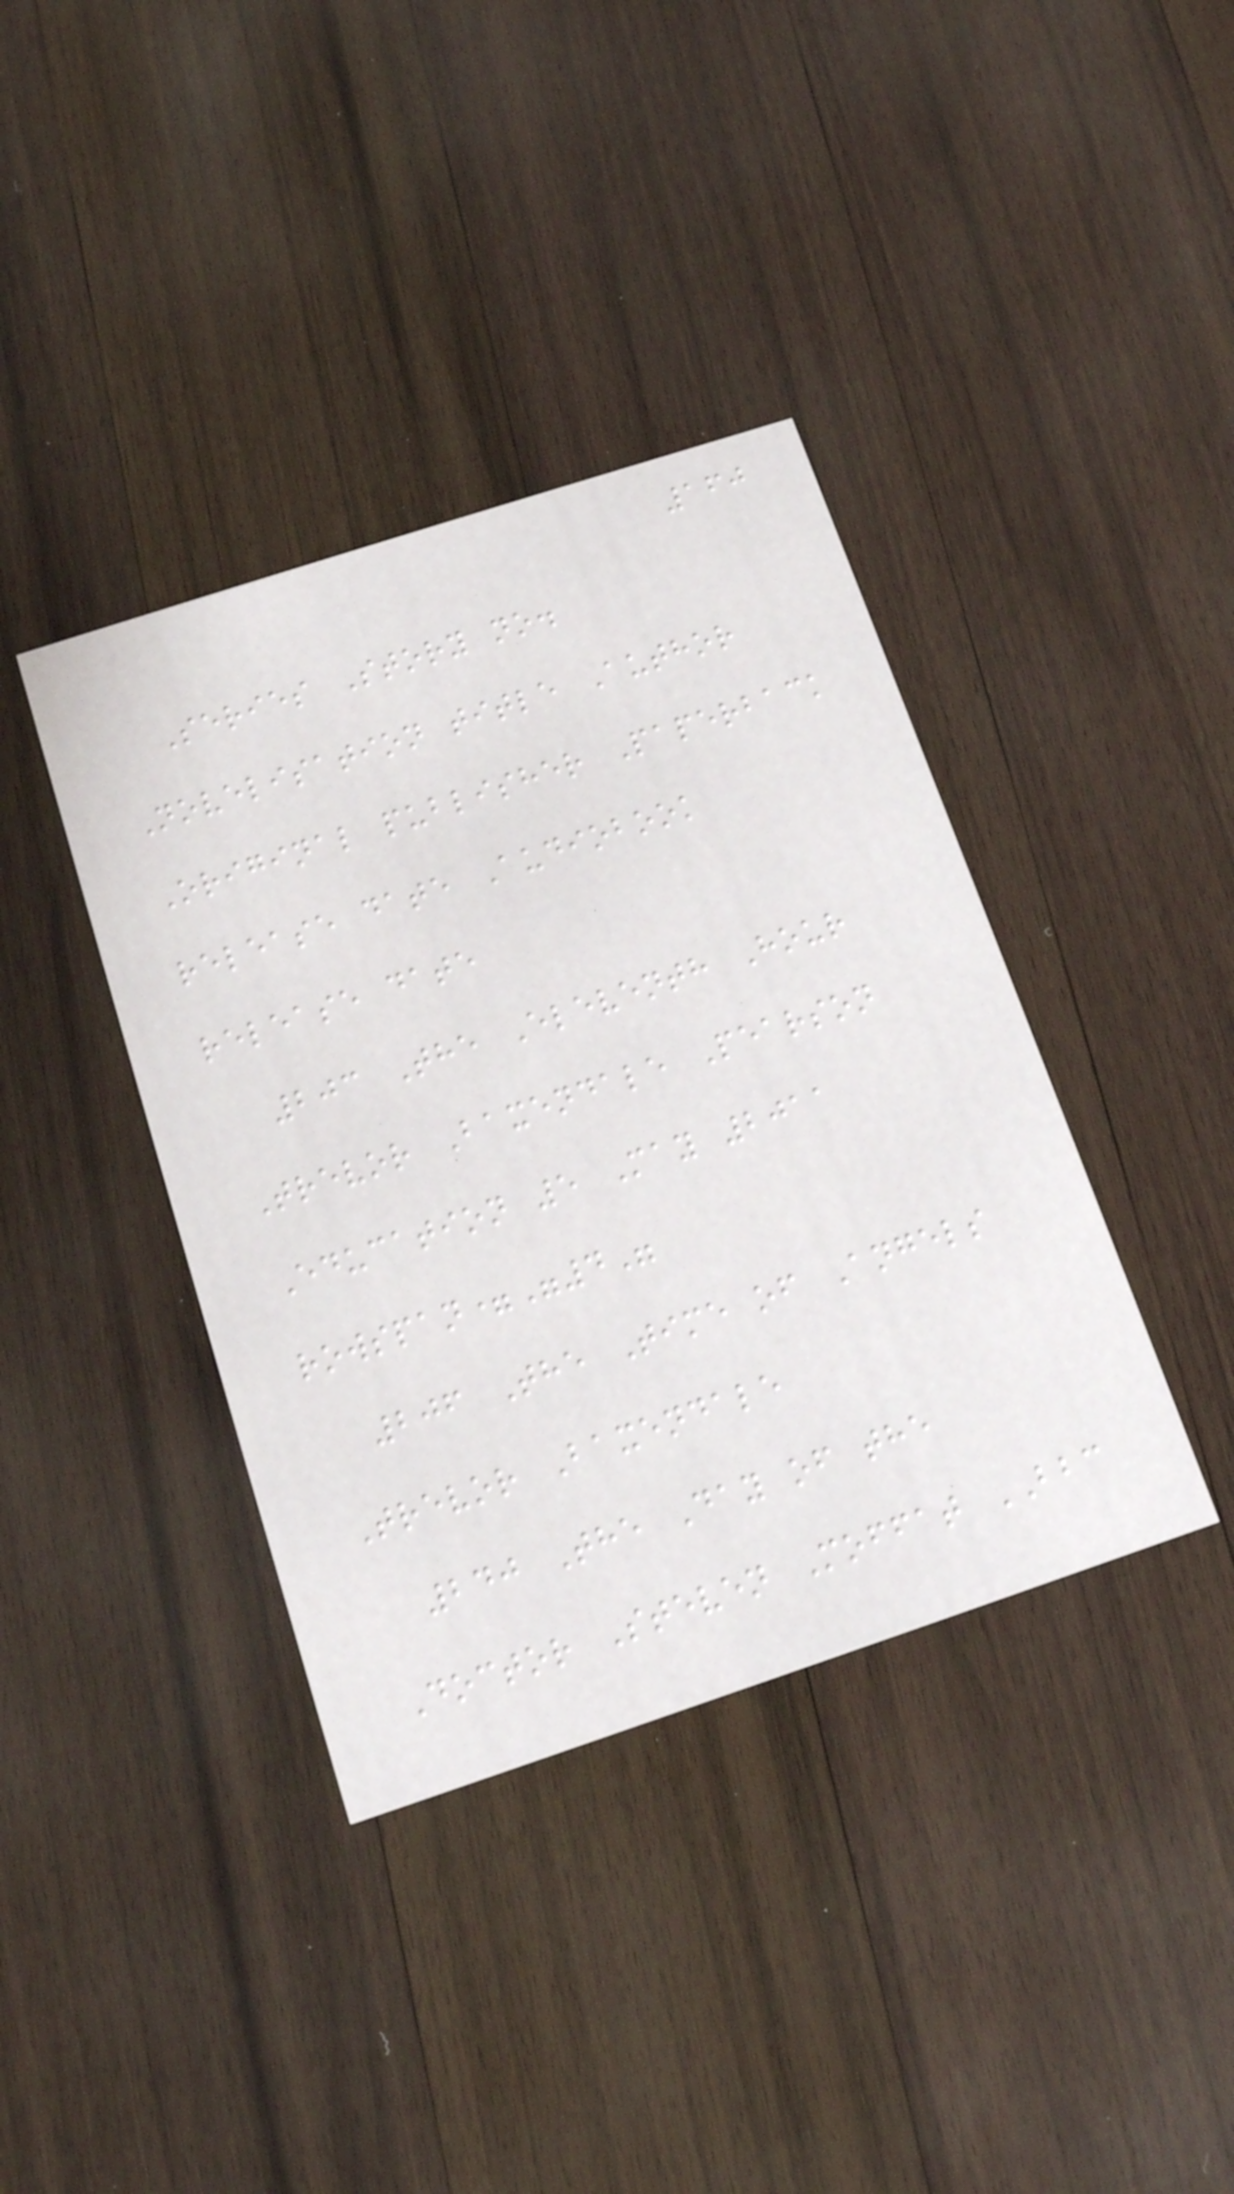160
Series Story no.
Novelisation title Author
Original publisher Paperback
release date Audiobook
release date
203 The Eleventh Hour
Trevor Baxendale Pearson
Education 5 May 2011
rowspan="4"
206 The Time of Angels
Trevor Baxendale
240 The Day of the
Doctor Steven Moffat BBC
